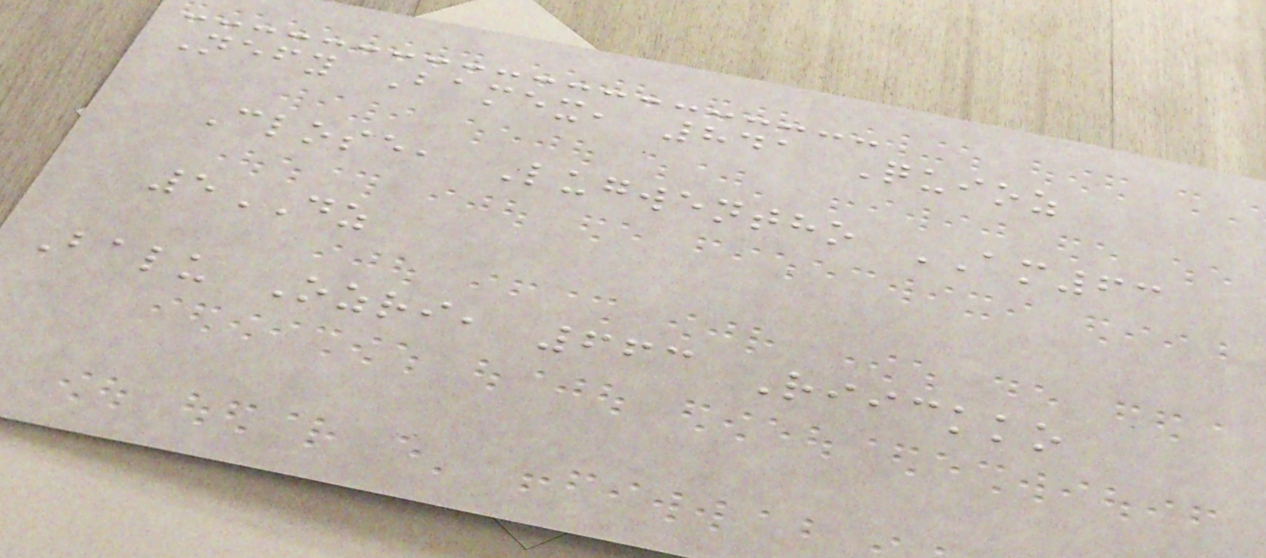Nefy Bamex, 841 Quioz
Close, Lugwentho AM63
5DZ
Balu Ozri, 663 Riickko
